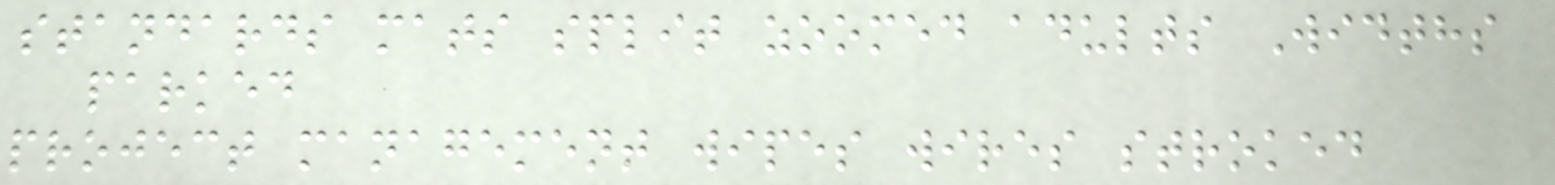standards mats split zoomed adults Widths
parked
project management wipes wires stroked
